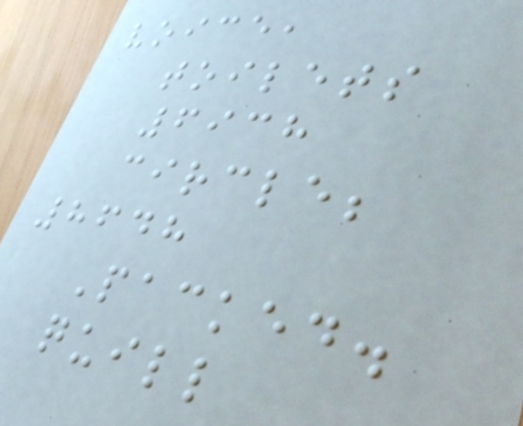voice,
toilets
6938
circle;
8648
Packed.
quill
